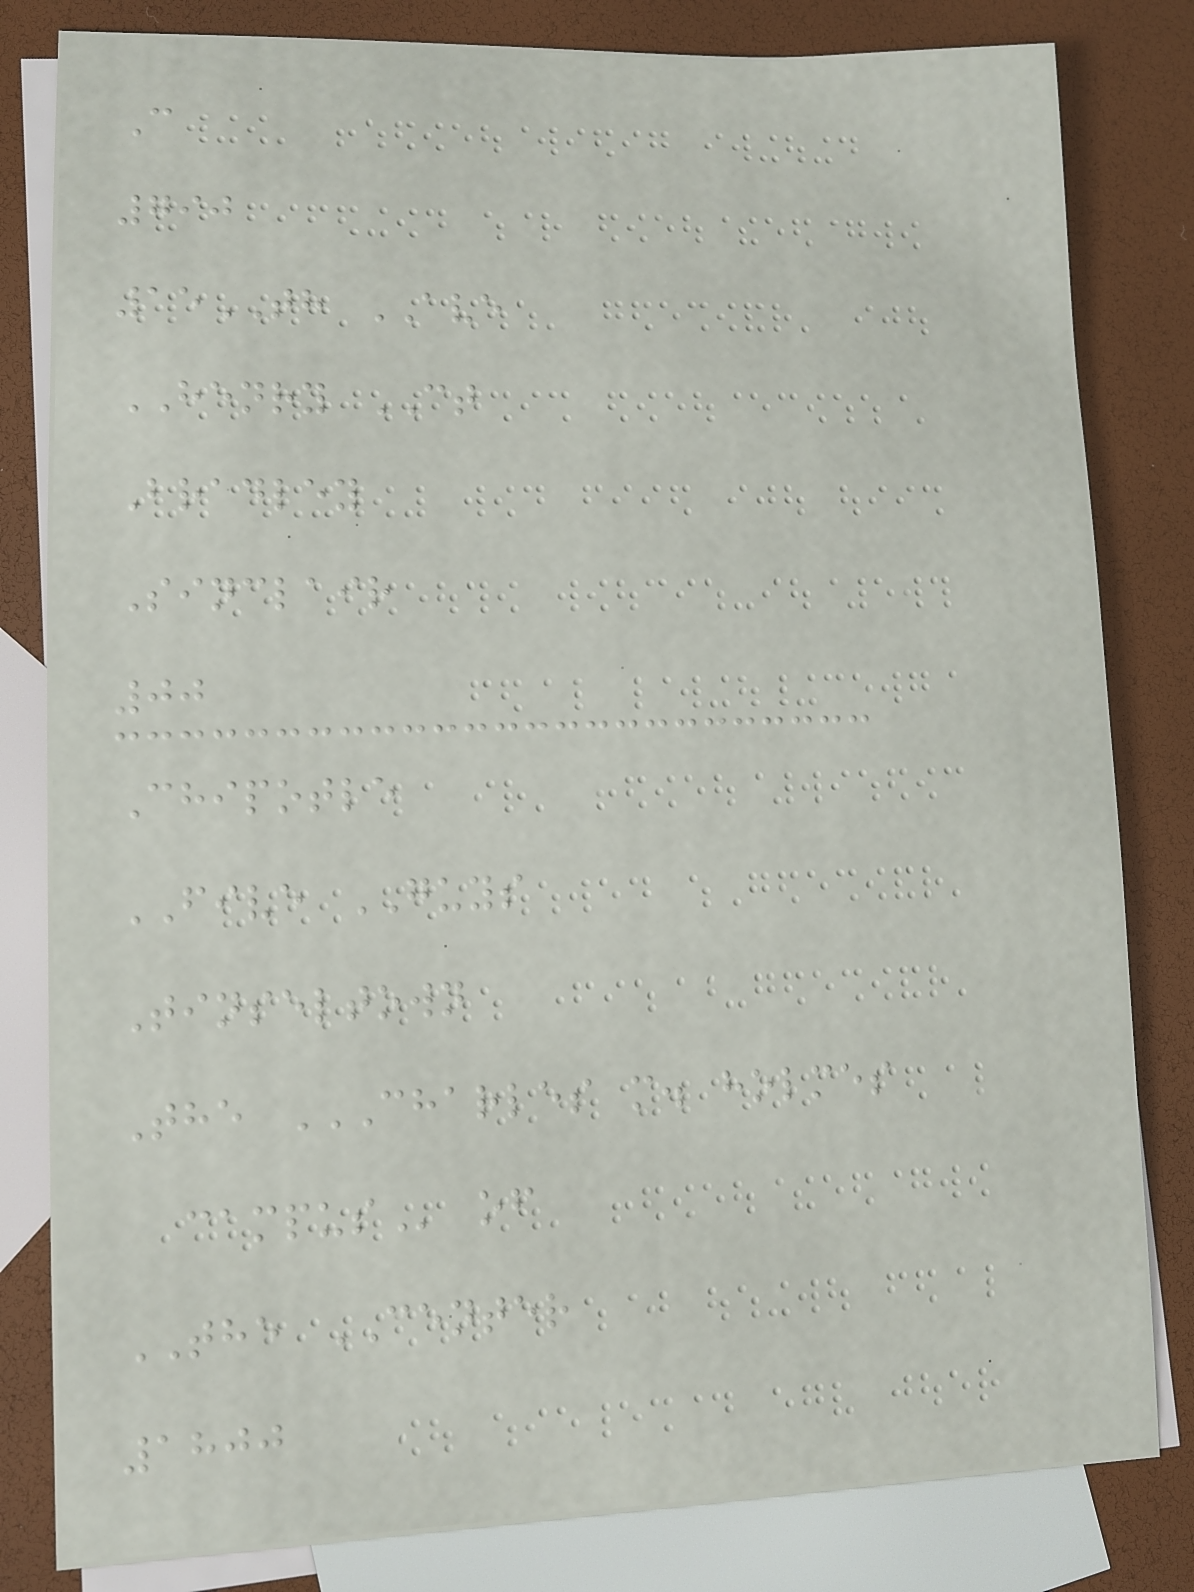C
790
15TH AVE
HENRY CT
Bradley
Sinclair
00
Chipotle
FIVE GUYS
Tinseltown
The CHARLES M. HOLMES
CAMPUS of
THE CENTER
1800
